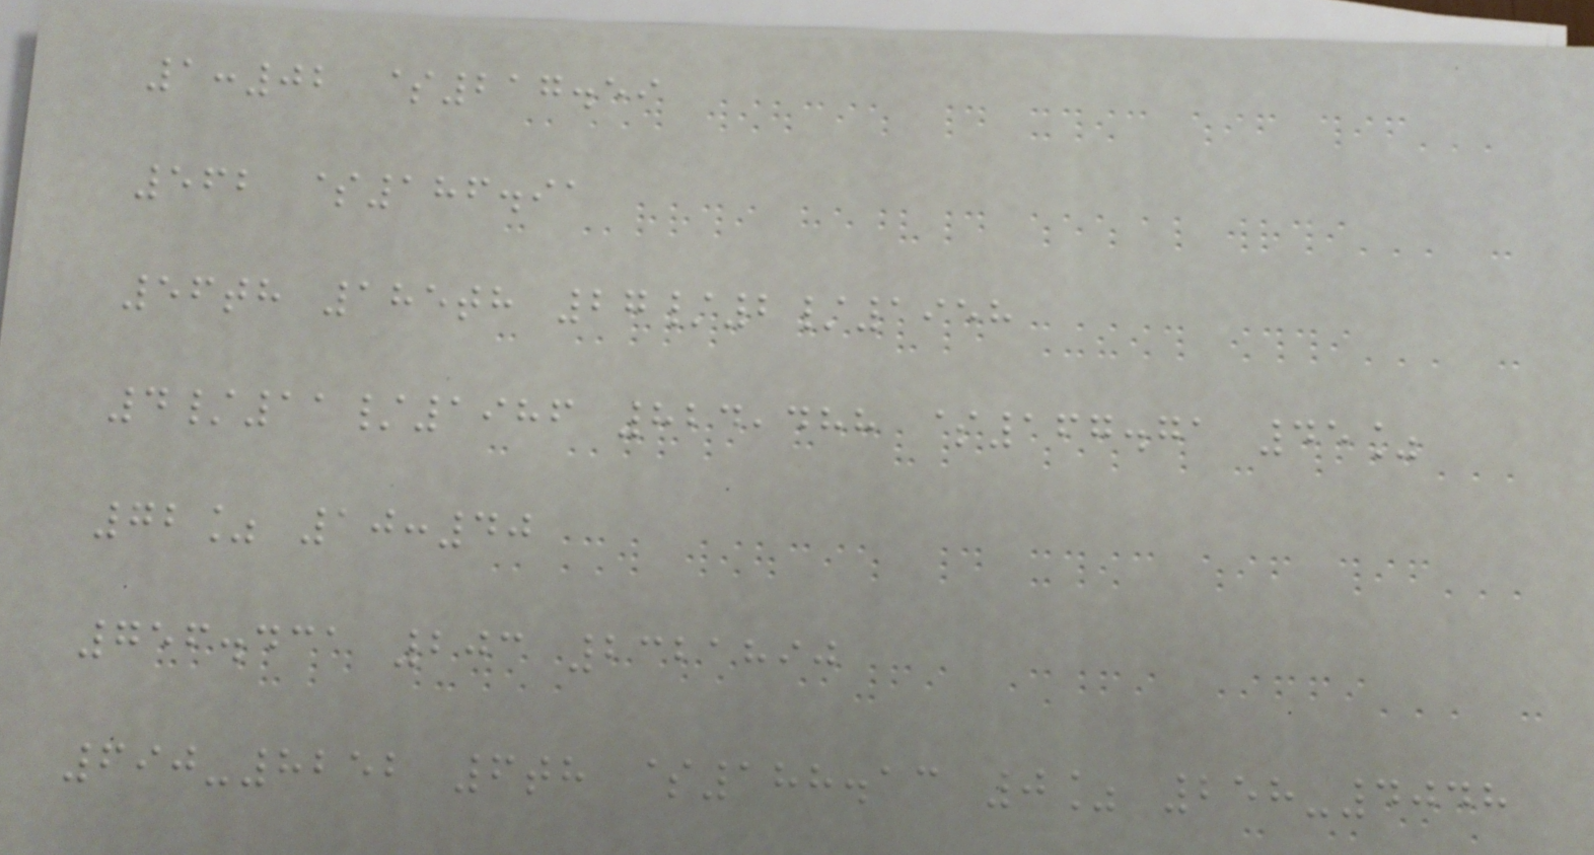1:02 $217.59
562 $186.91
56th 185th 27/2/1958
4/11/1986 824,488 $167.71 45%
72% 10:40
756.431 203 2321890
690-8252 6th $188.13 0% 258-4048
